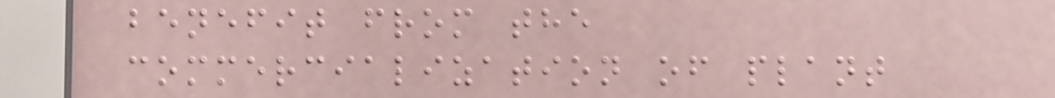benefit from the
commercialization of plant
